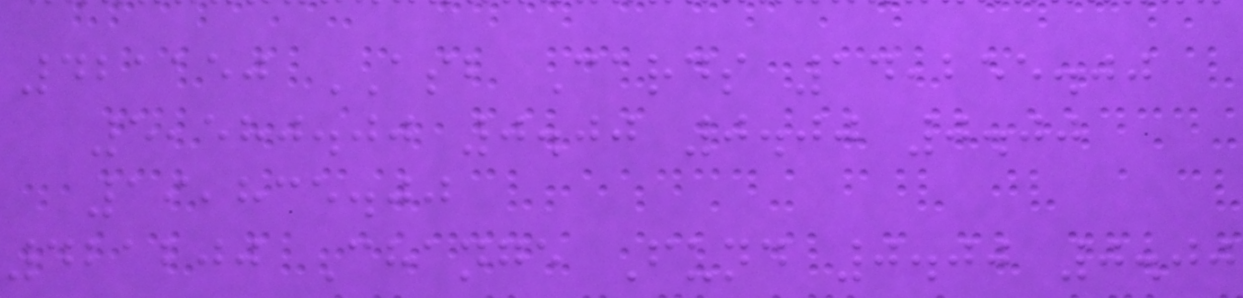421150 ASB Cards 14,255.00
5,580.00 0.00 0.00 0.00
19,835.00
421200 Change Fund 0.00 0.00
